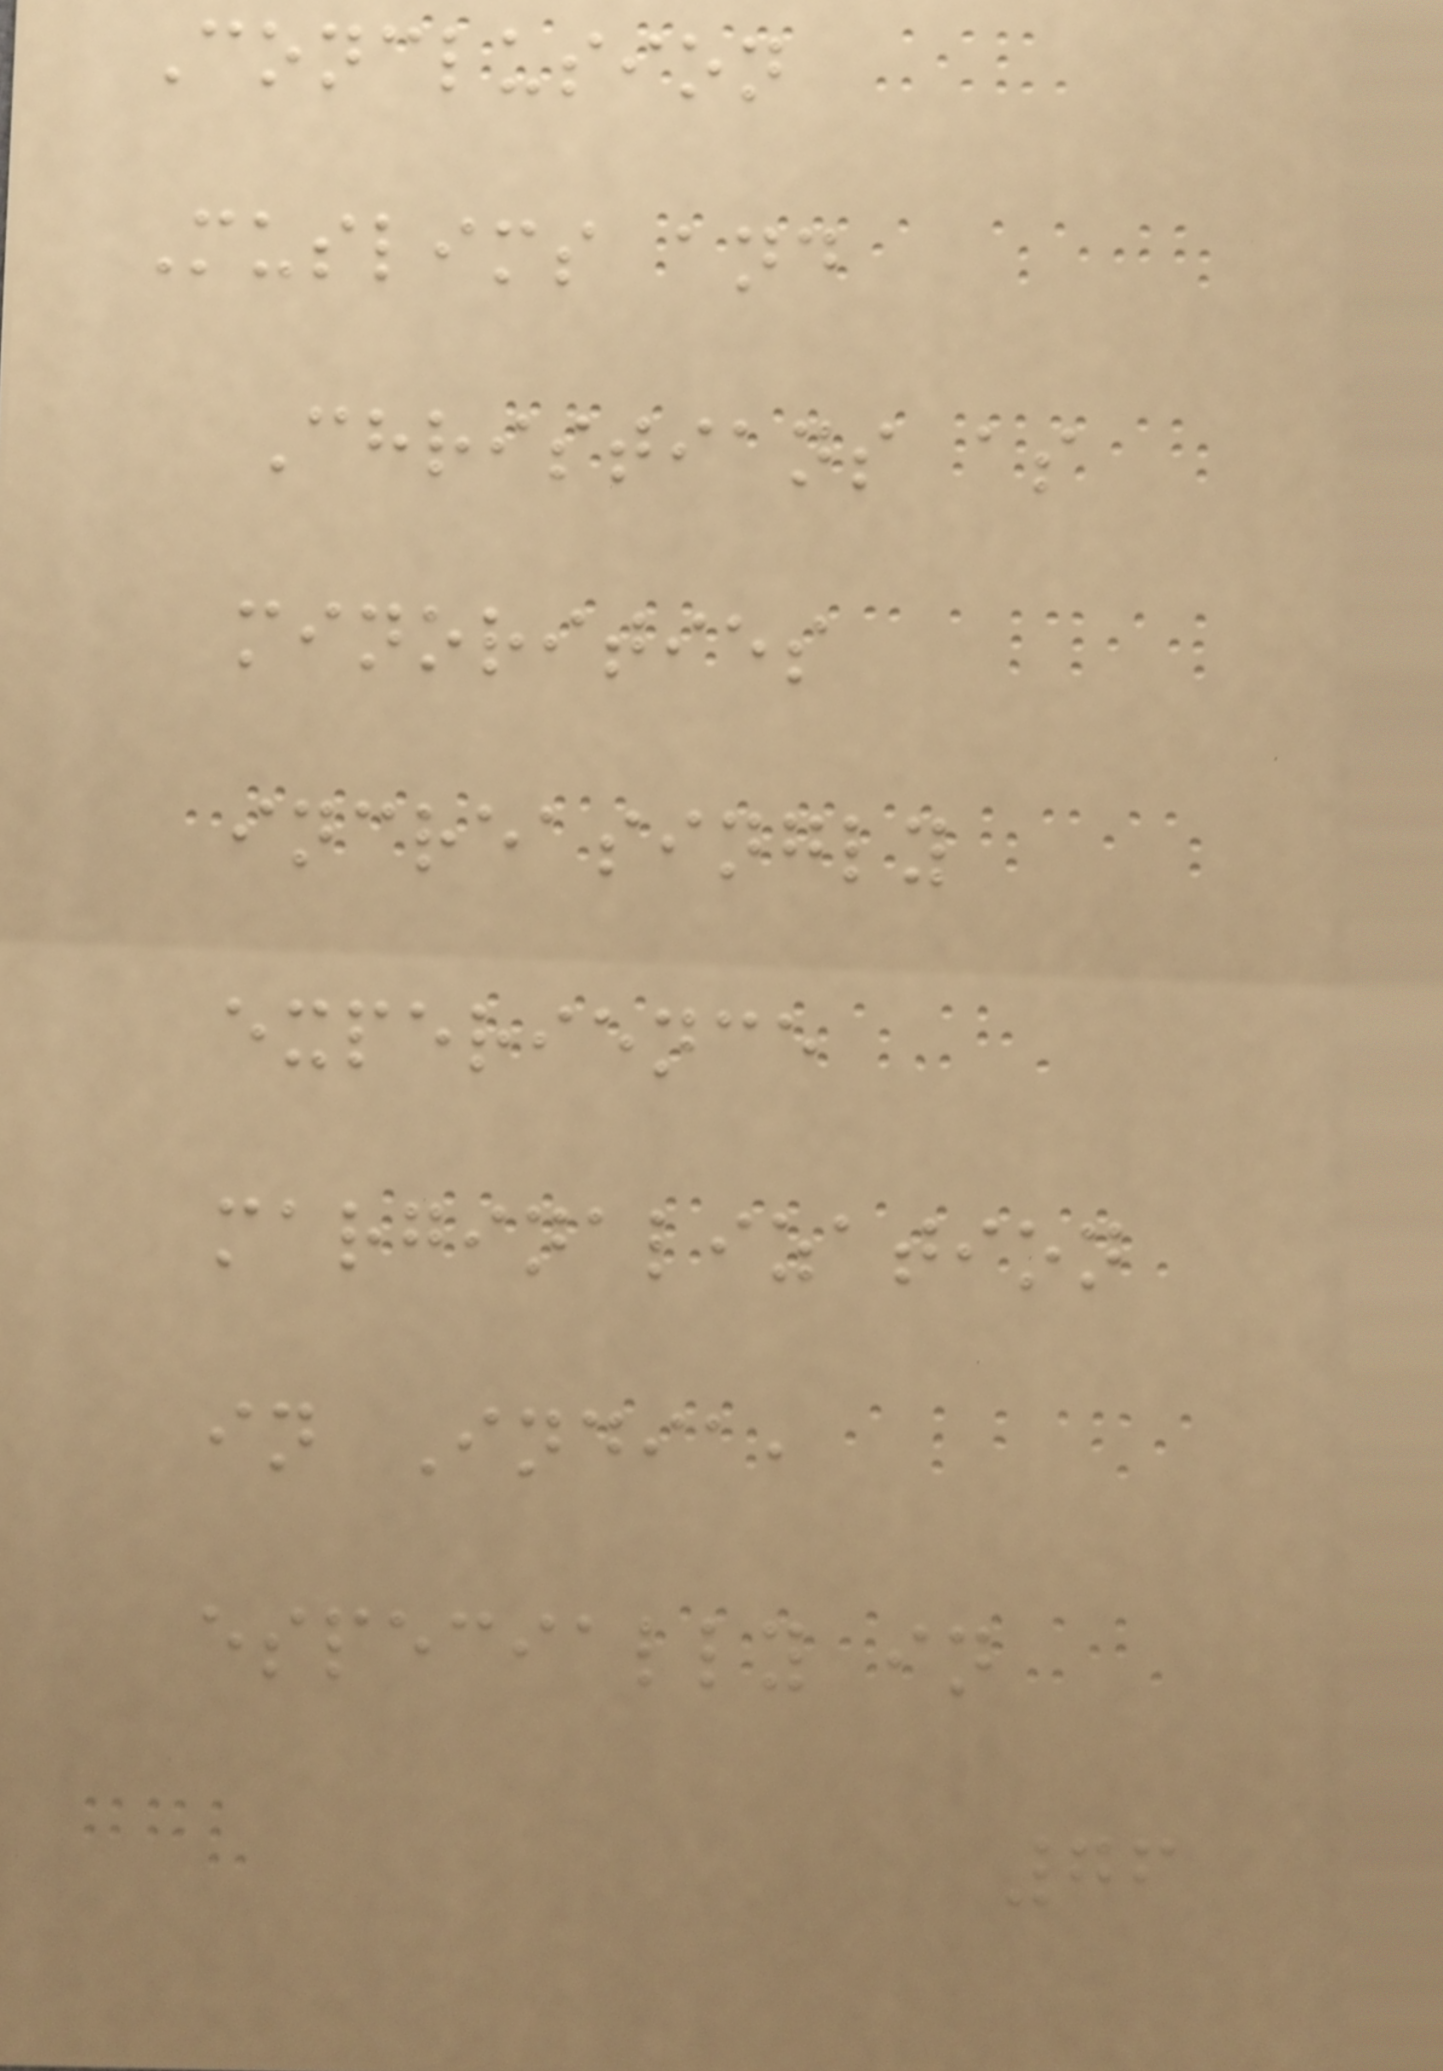Conclusion
Muslims and
Christians as
minorities
increasingly
experience
marginalization
in India,
especially in
76
